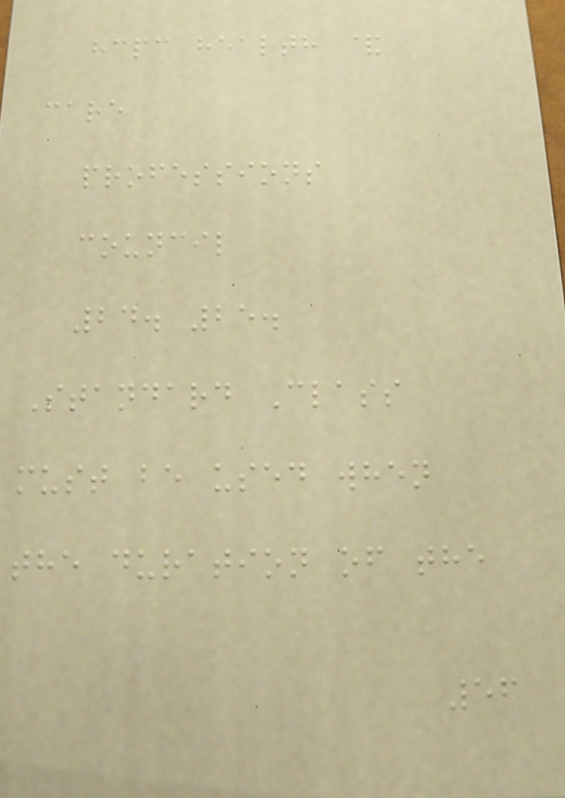hcpc health &
care
professions
council
24. 25.
Standard Class
must be used when
the duration of the
56
